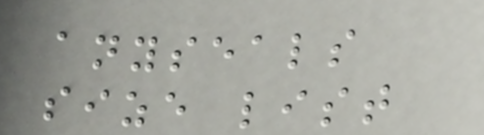anyseals
size list
